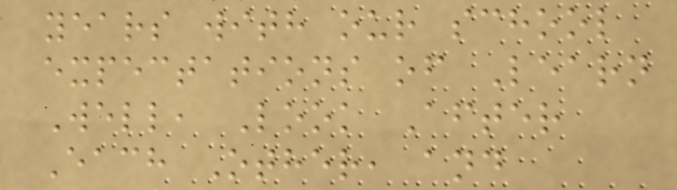years with our school
expectations of Learn
Well, Look After
Each Other, and
